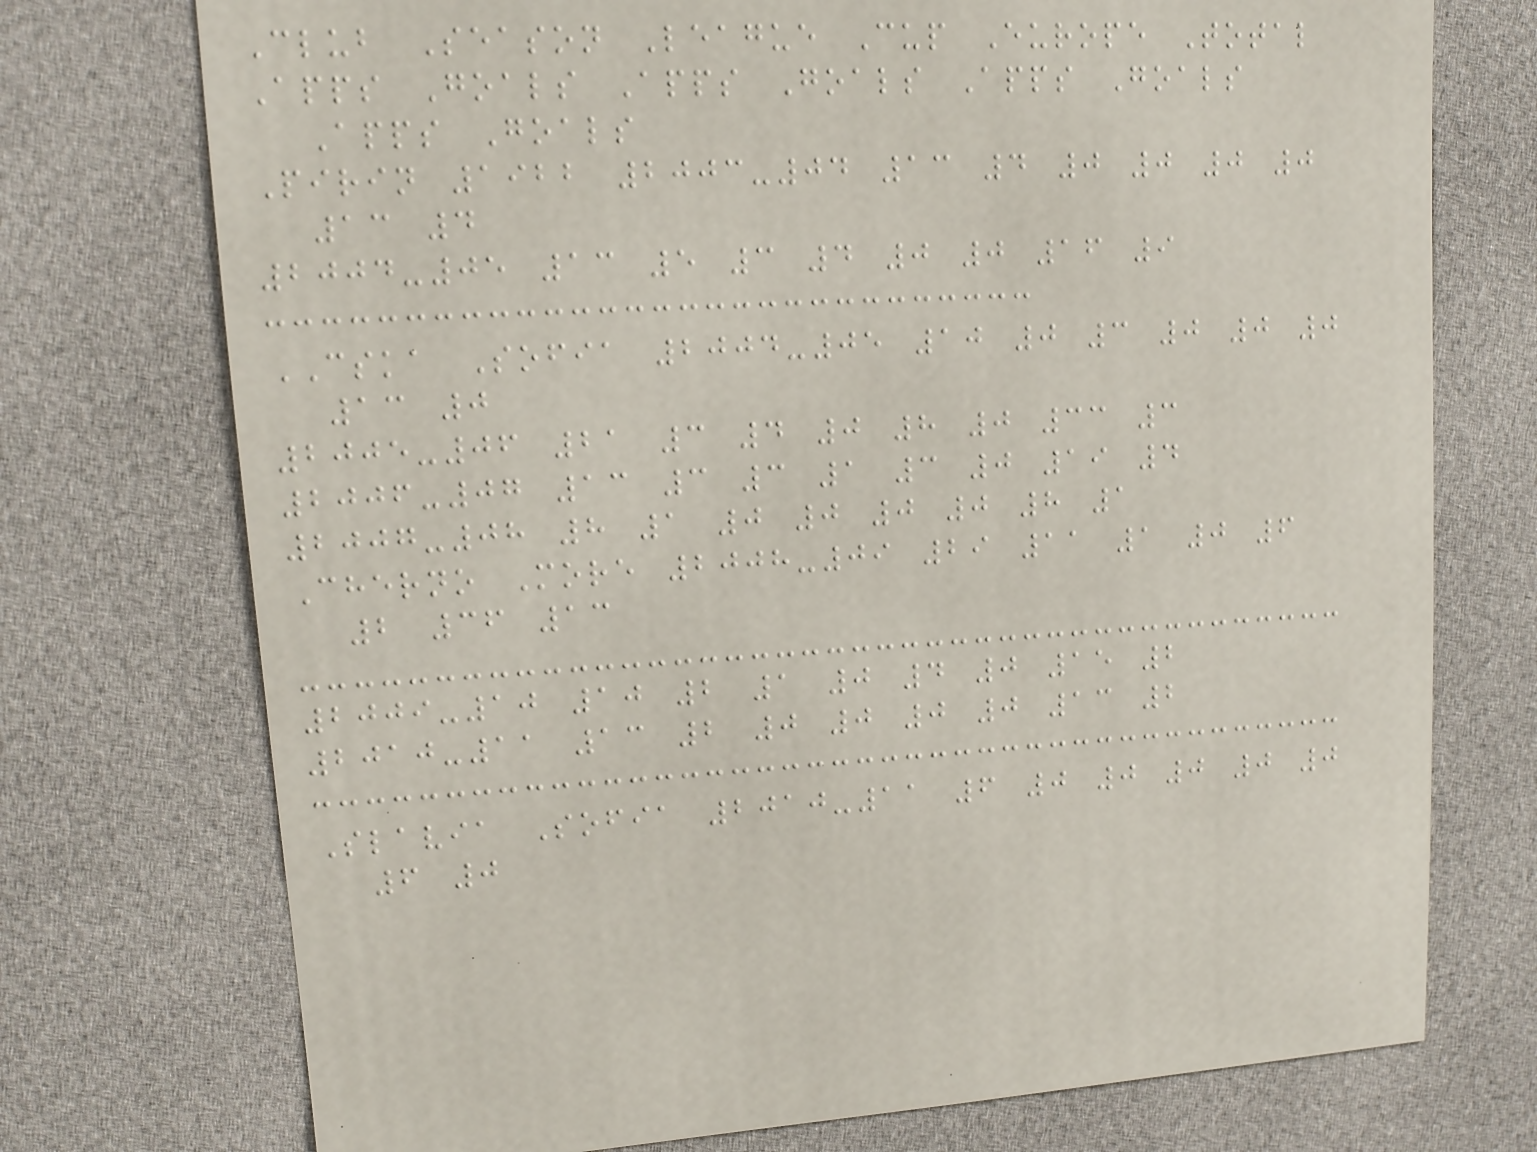Club Season League Cup Europe Total
Apps Goals Apps Goals Apps Goals
Apps Goals
Pirin 1922 2003-04 13 4 0 0 0 0
13 4
2004-05 13 5 3 4 0 0 16 9
CSKA Sofia 2004-05 10 0 3 0 0 0
13 0
2005-06 21 3 4 0 8 0 33 3
2006-07 13 3 3 1 3 0 19 4
2007-08 8 1 0 0 0 0 8 1
Cherno More 2008-09 29 11 1 0 6
2 36 13
2009-10 10 2 1 0 4 0 15 2
2010-11 13 2 0 0 0 0 13 2
Slavia Sofia 2010-11 6 0 0 0 0 0
6 0
